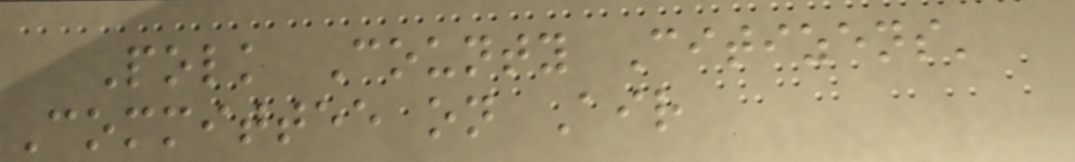Polk County Citizens'
Committee on Air
